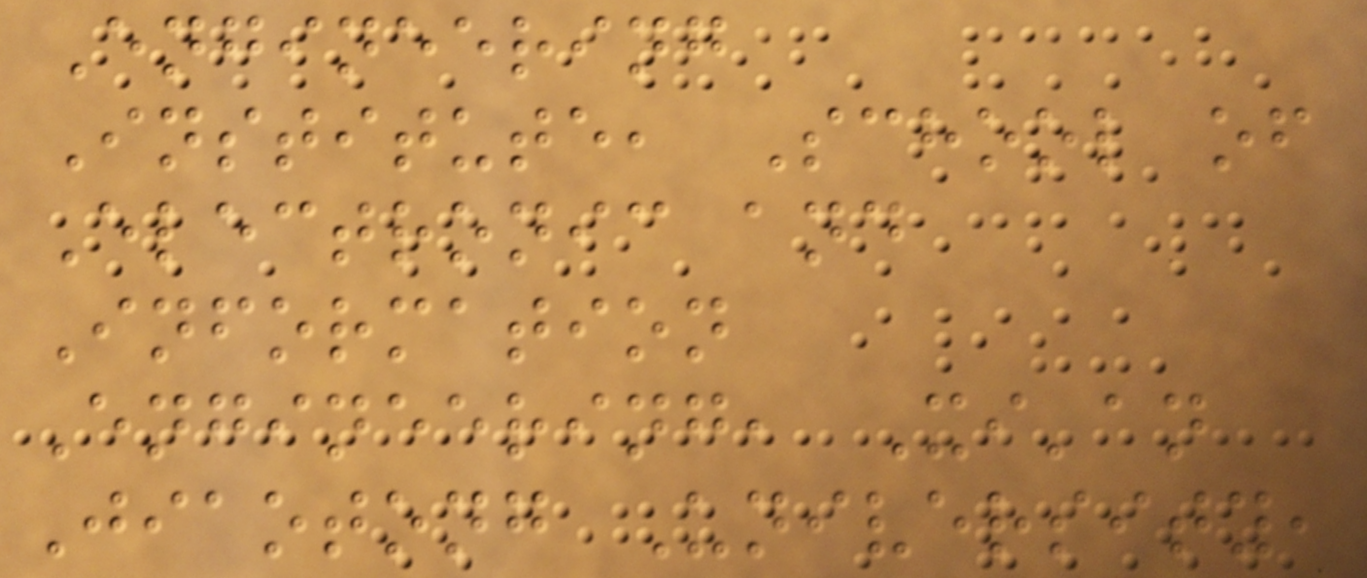Engineering
Institute, School of
Electronic and
Information
Engineering, Xi'an
Jiaotong University,
